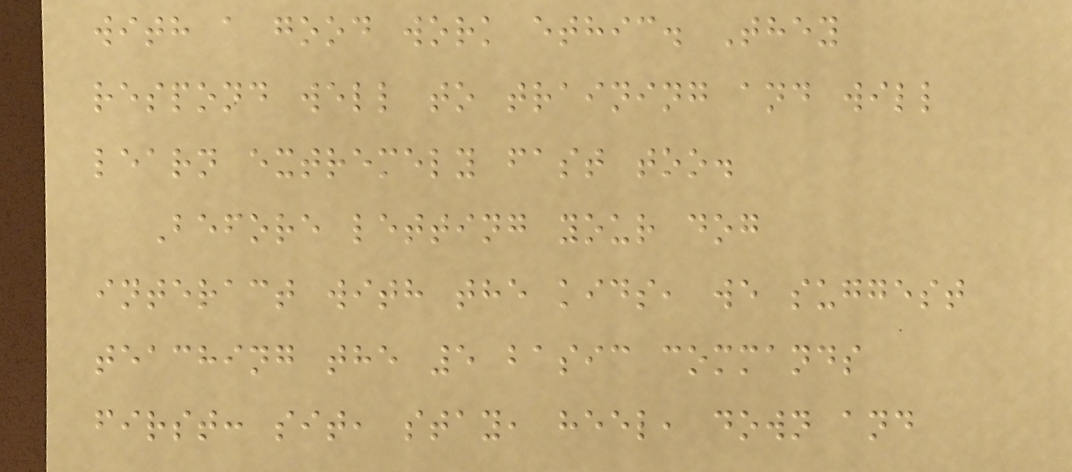with a good work ethic. They
respond well to training and will
learn extremely fast too.
Before letting your dog
interact with the kids, we suggest
teaching the 5 basic commands
first: sit, stay, heel, down and
